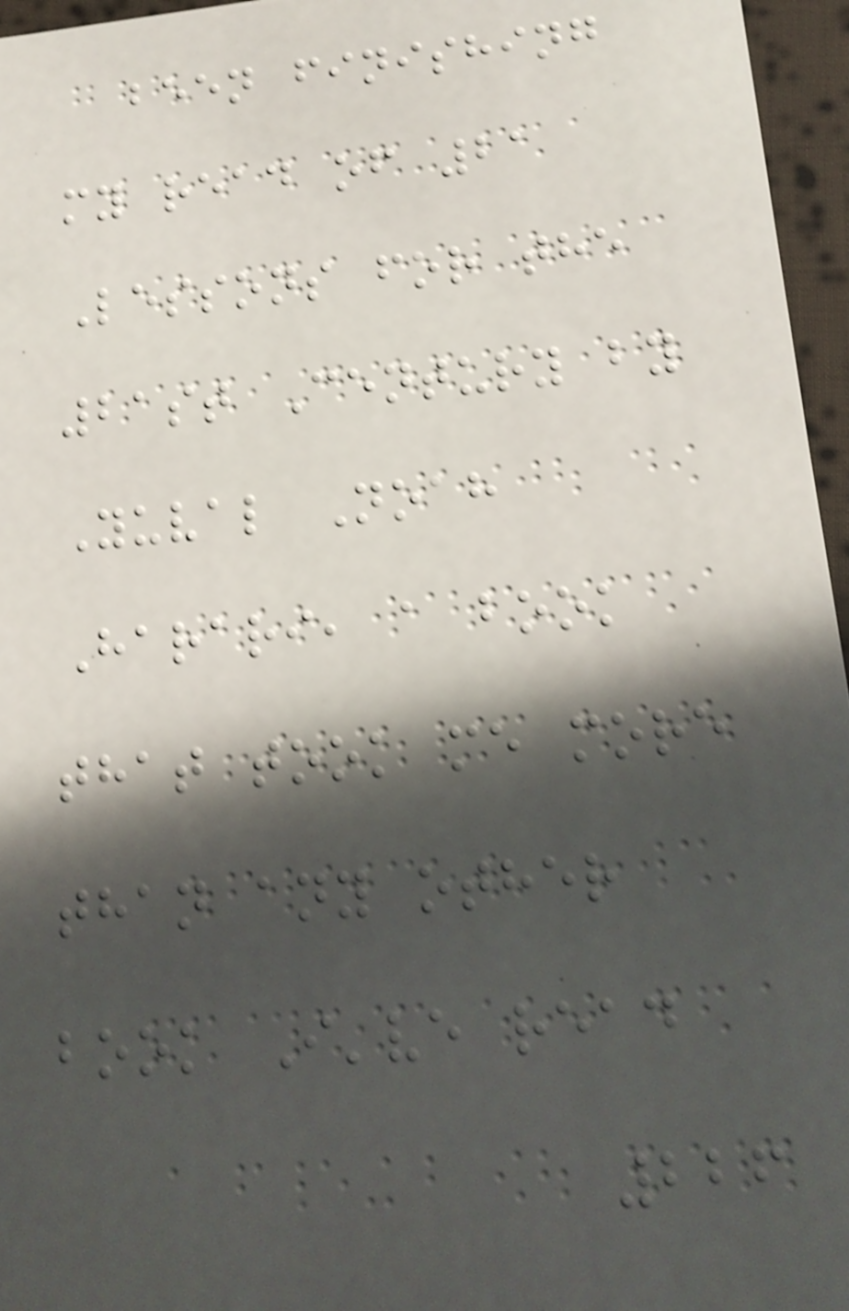been finishing
my read of 21
Lessons for the
21st Century by
Yuval Noah
Harari, a book
that took me more
than any other
book I've read
226
